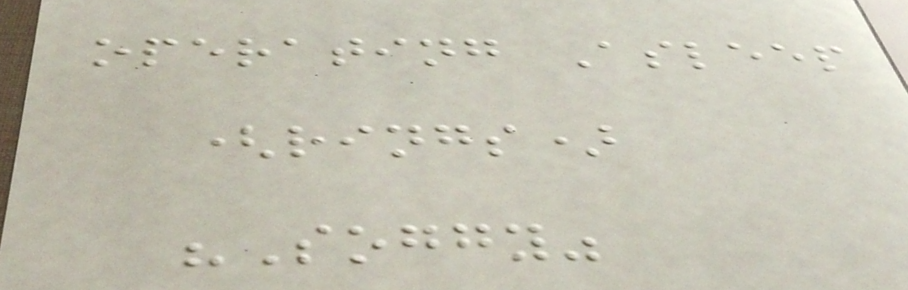operating Asleep
(rings)
"Soggy"
